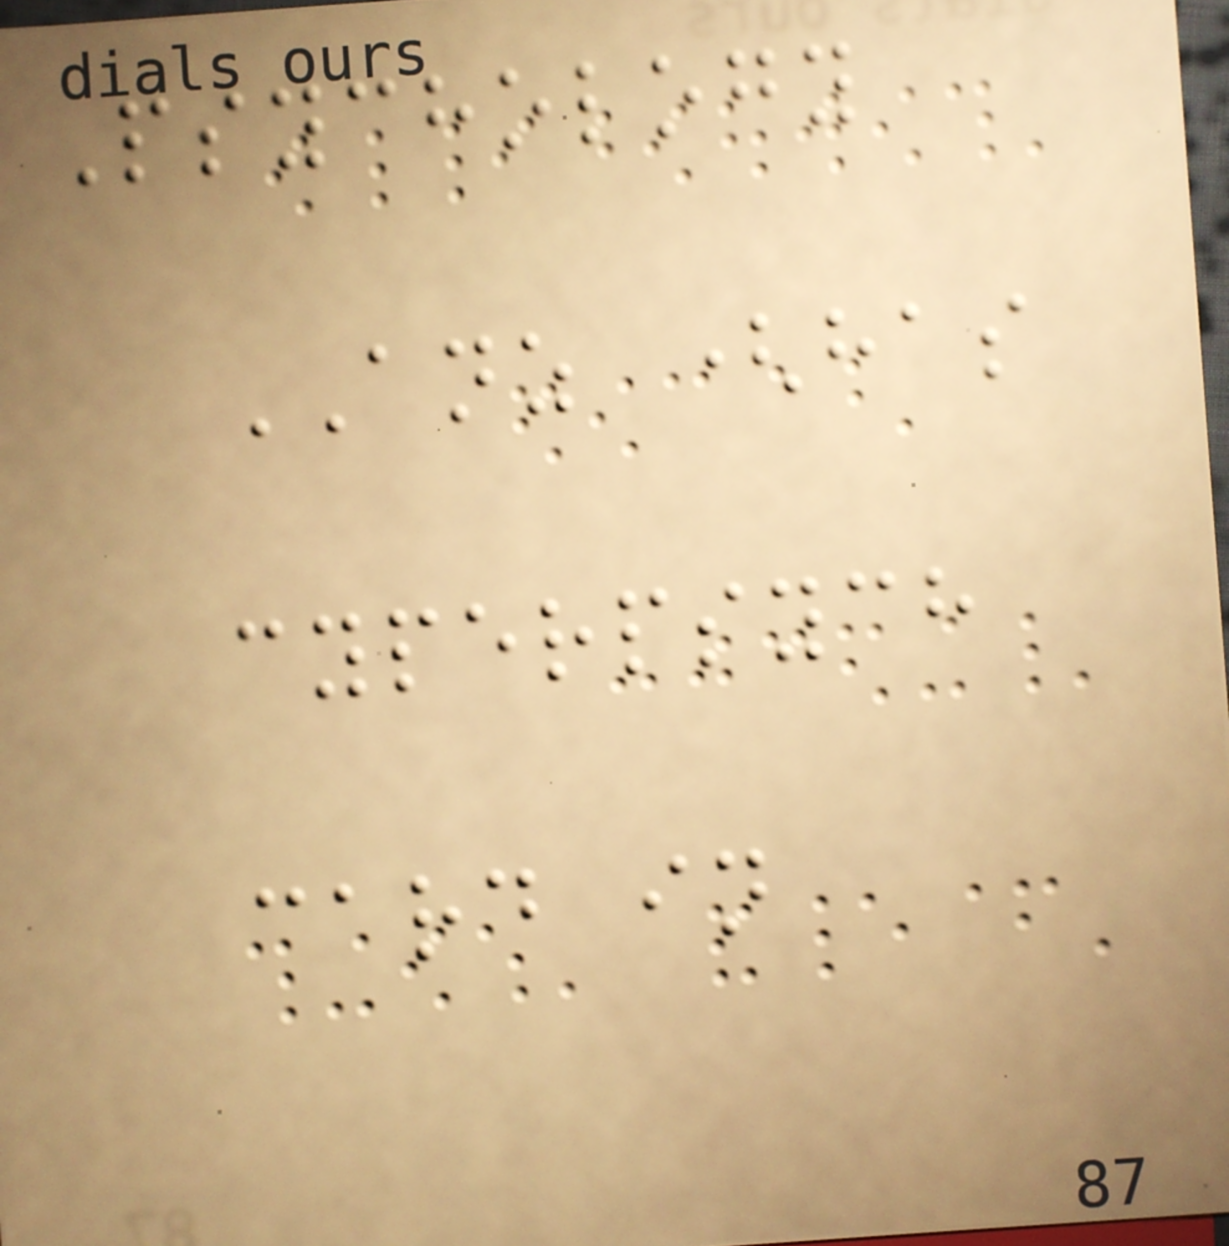Psychology
ANZ (has
cyperpsych
card in
